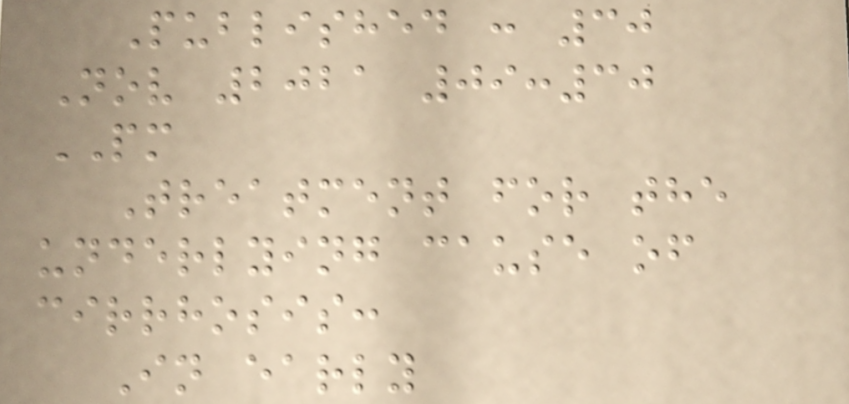Published : 30
Nov 2021 09:30
PM
Treatment for the
underlying cause of
cirrhosis:
In early
